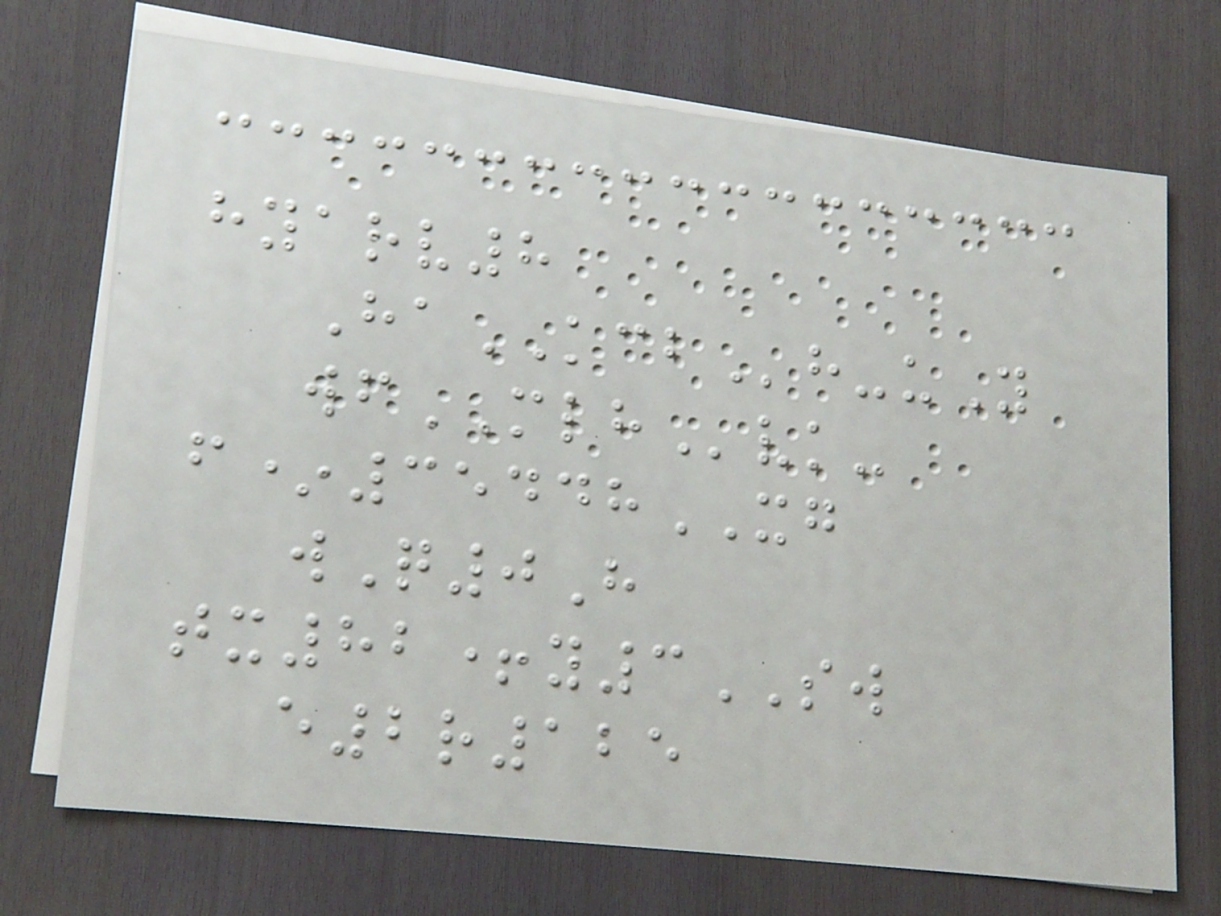hyarv8
HaKCBh-uY
wfMLHvk-
f*35448XG
wQ0H
tx82+y3SW
e2r125
